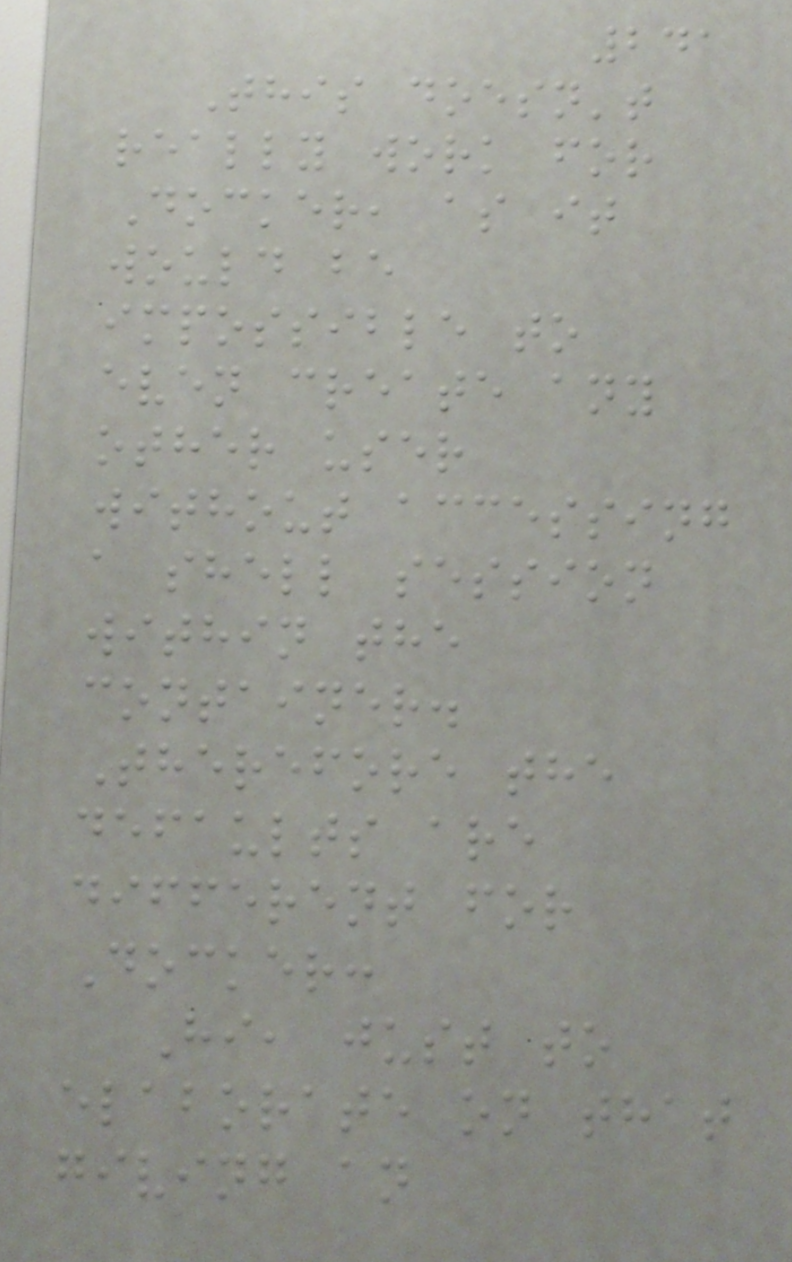241
This doesn't
really work for
Docker, as it
would be
impossible to
even create any
other user
without accessing
a shell session
within the
container.
Therefore the
defaults are
different for
Docker:
Hi, just to
elaborate on that
giving an
